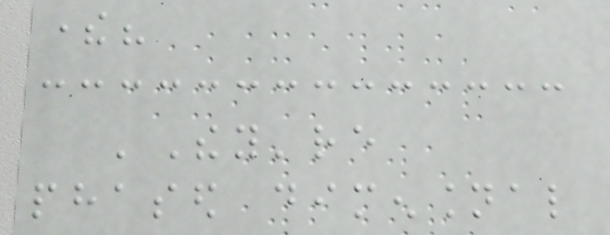there?
'They're
phased dimensional
